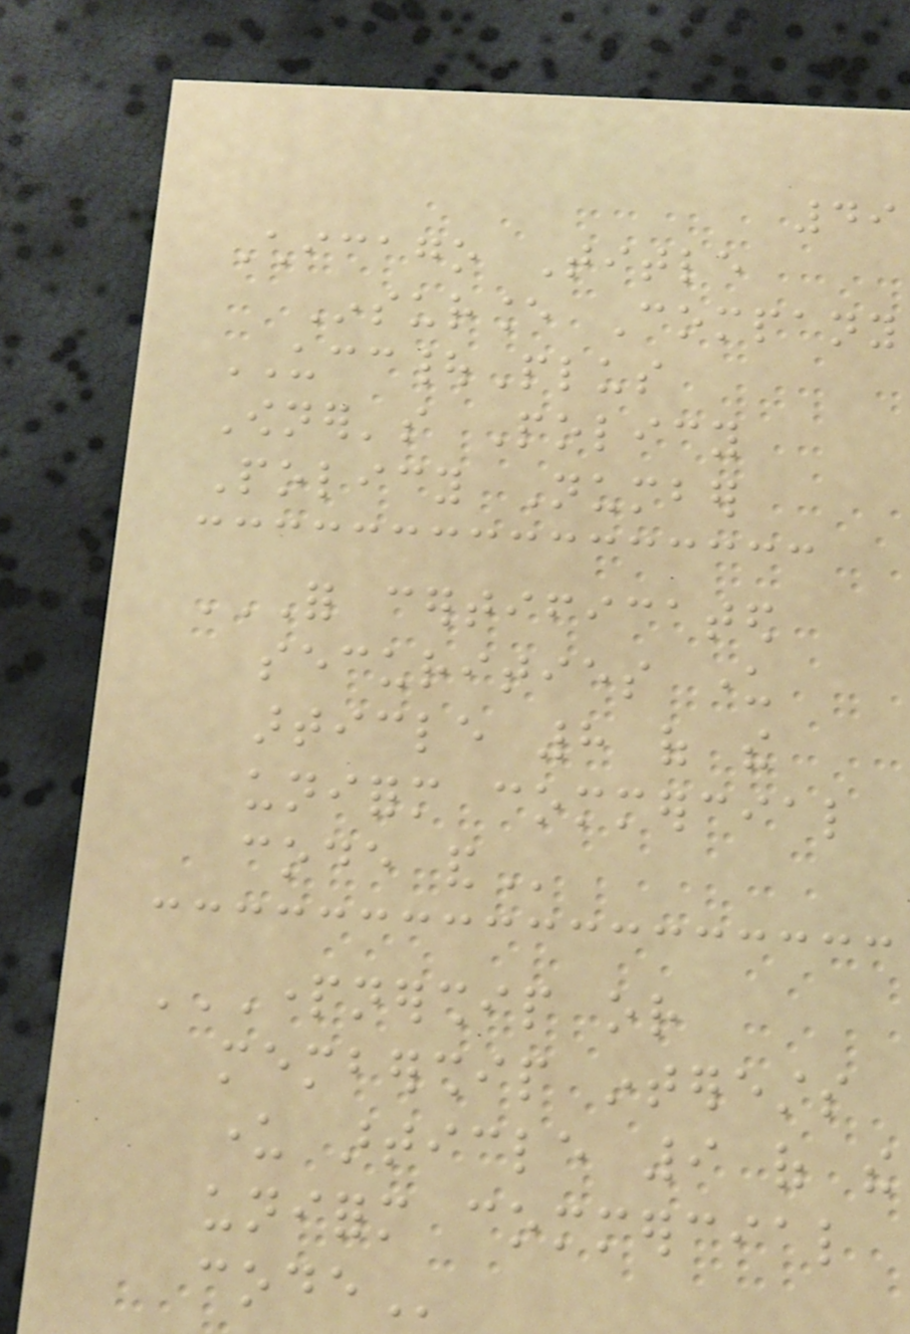49
Chicago Title
Insurance Company
UCC|Plus
Owner's Policy
Policy Number
FOR CERTIFICATED
SECURITIES UNDER
ARTICLE 8 OF THE
UNIFORM COMMERCIAL
CODE AND
PARTNERSHIP OR
MEMBERSHIP INTERESTS
UNDER ARTICLE 9 OF THE
UNIFORM COMMERCIAL
CODE
